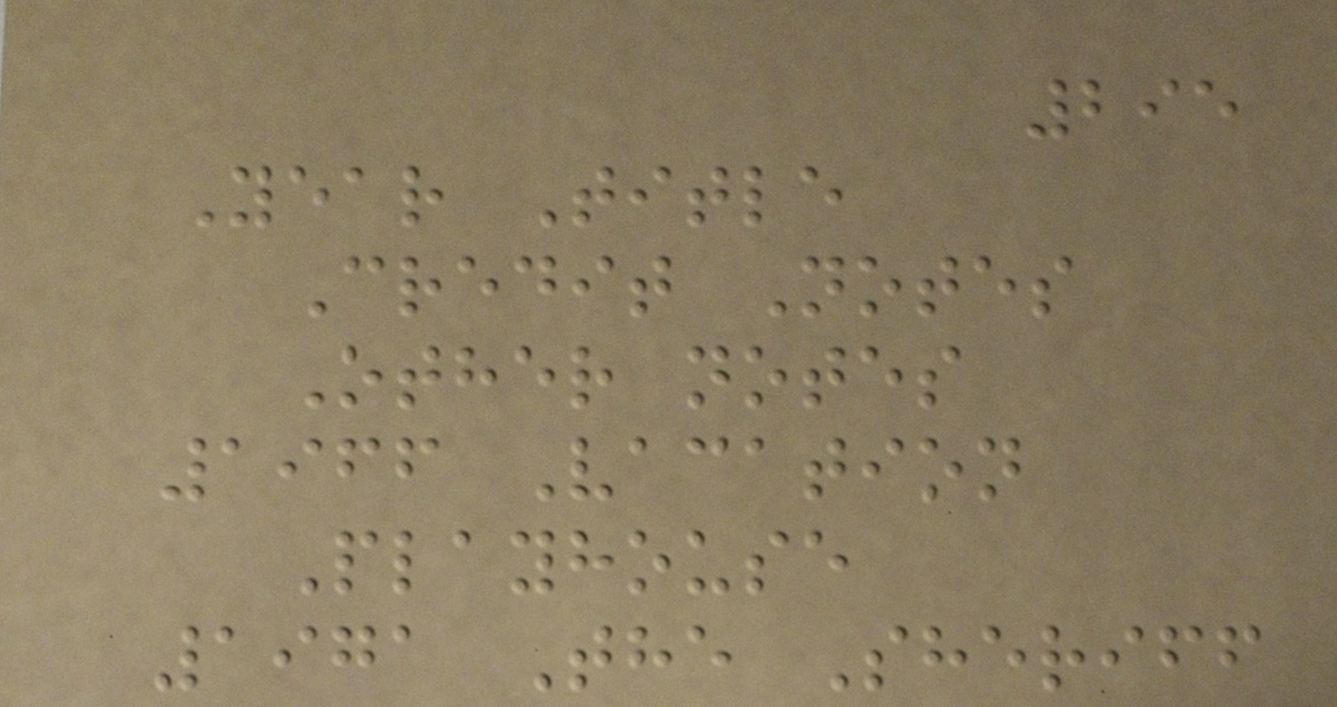295
Year Title
Credit Notes
Other notes
1966 Vacation
Playhouse
1971 The Sheriff
